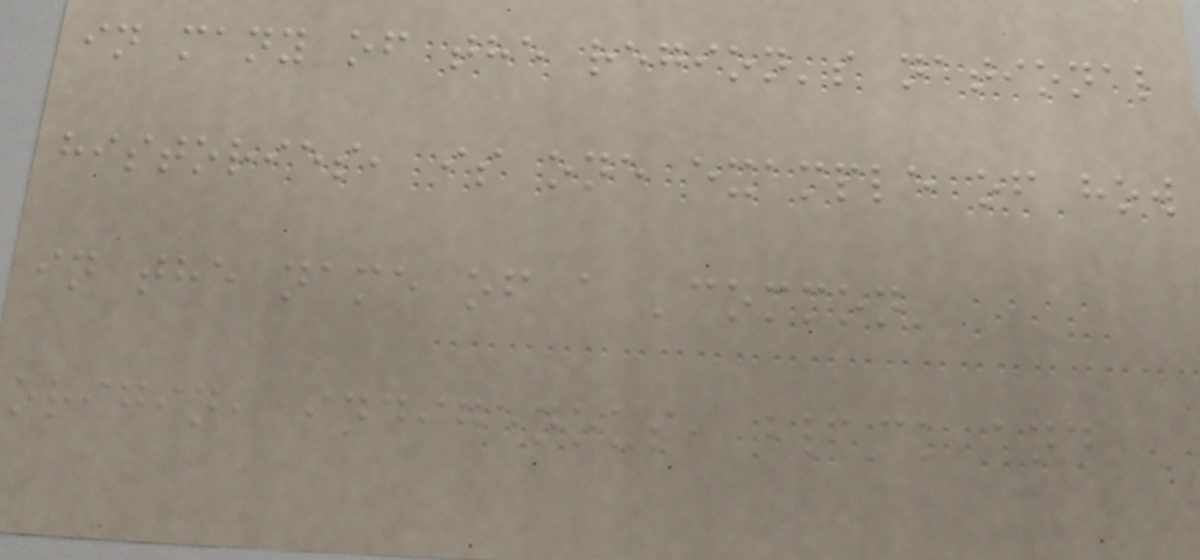in many of the region's national
histories, is one example of how
in the name of a 'common'
origin, indigenous, black and
